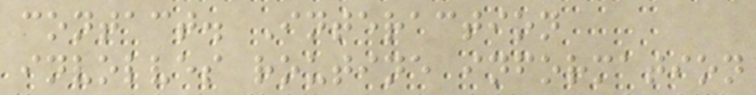contact. Interaction
involves routine information
